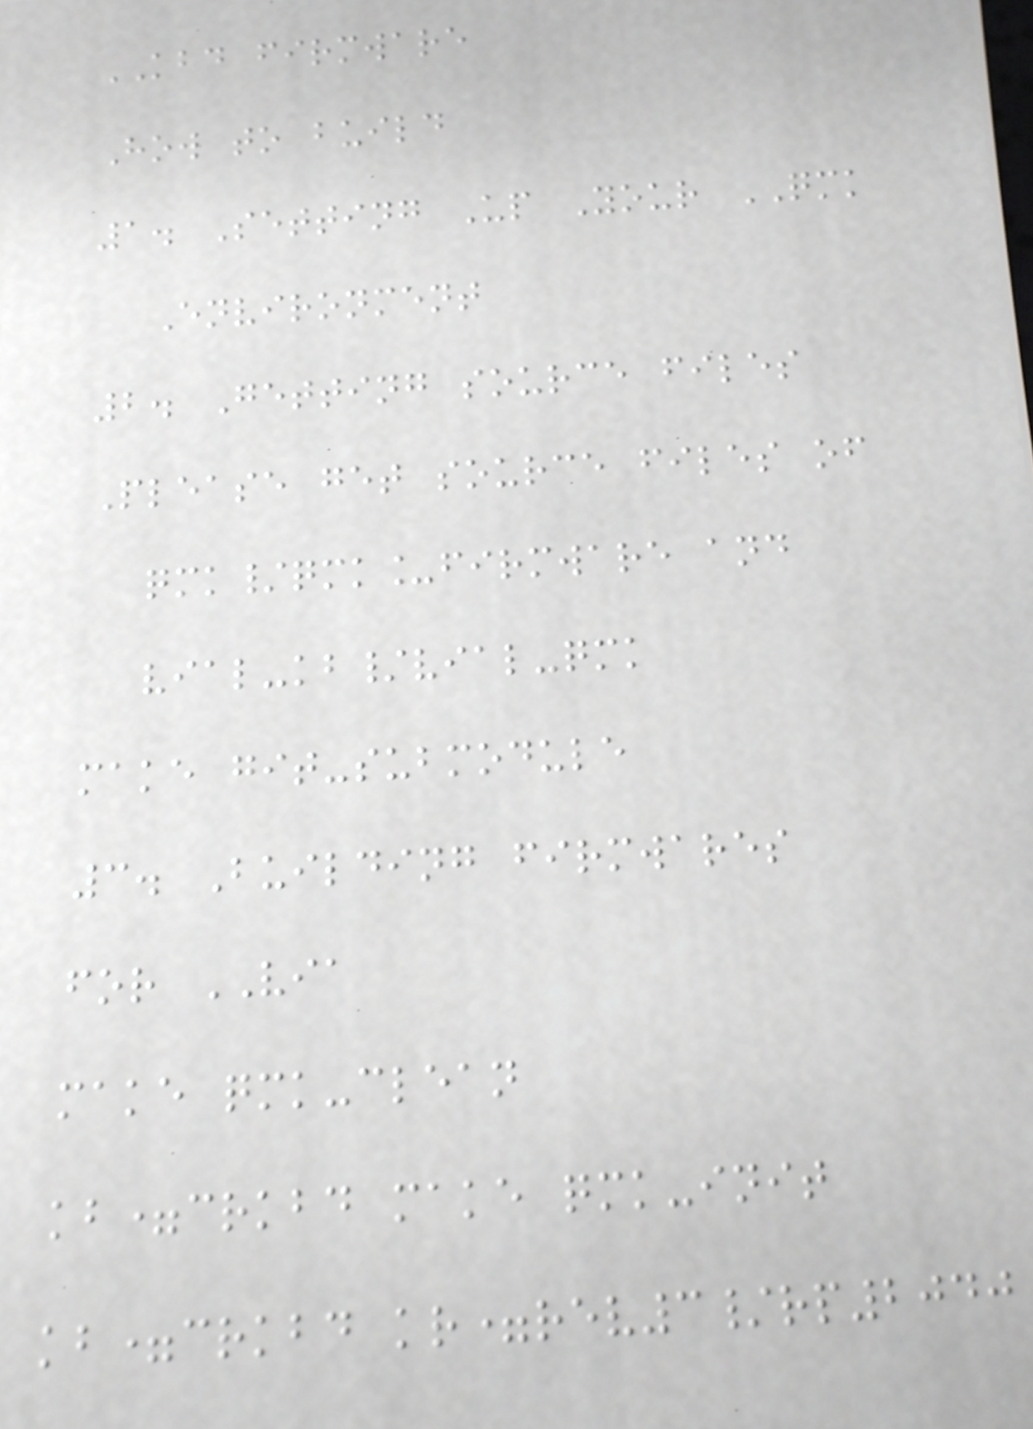KBD firmware
How to build
1. Setting Up Your QMK
Environment
2. Getting source files
Please get source files of
qmk/qmk_firmware and
vial-kb/vial-qmk
make git-submodule
3. Building firmwares
for VIA
make qmk-clean
kb=crkbd make qmk-init
kb=crkbd kr=rev3/rp2040
